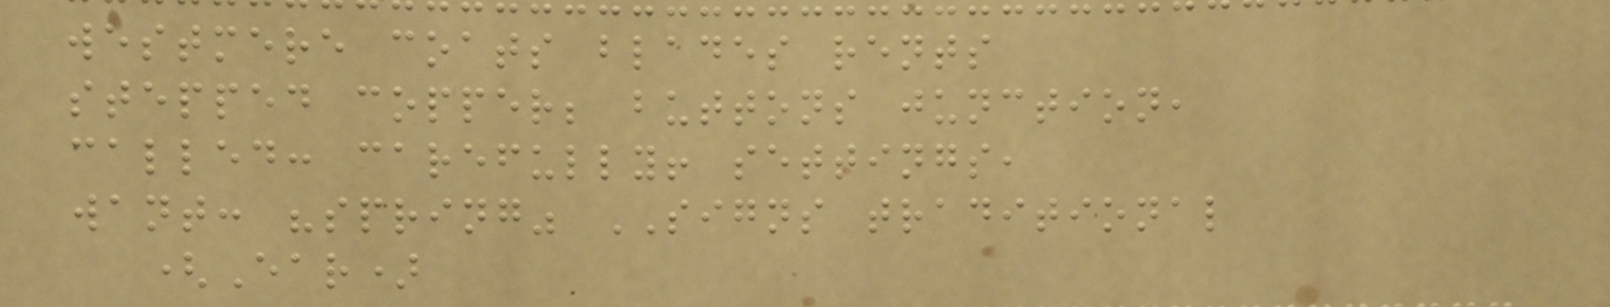westmere coats blades rents
stepped copper; buttons junction,
called: carefully! settings,
want: "spring" SIGNS traditional
(Ear)
